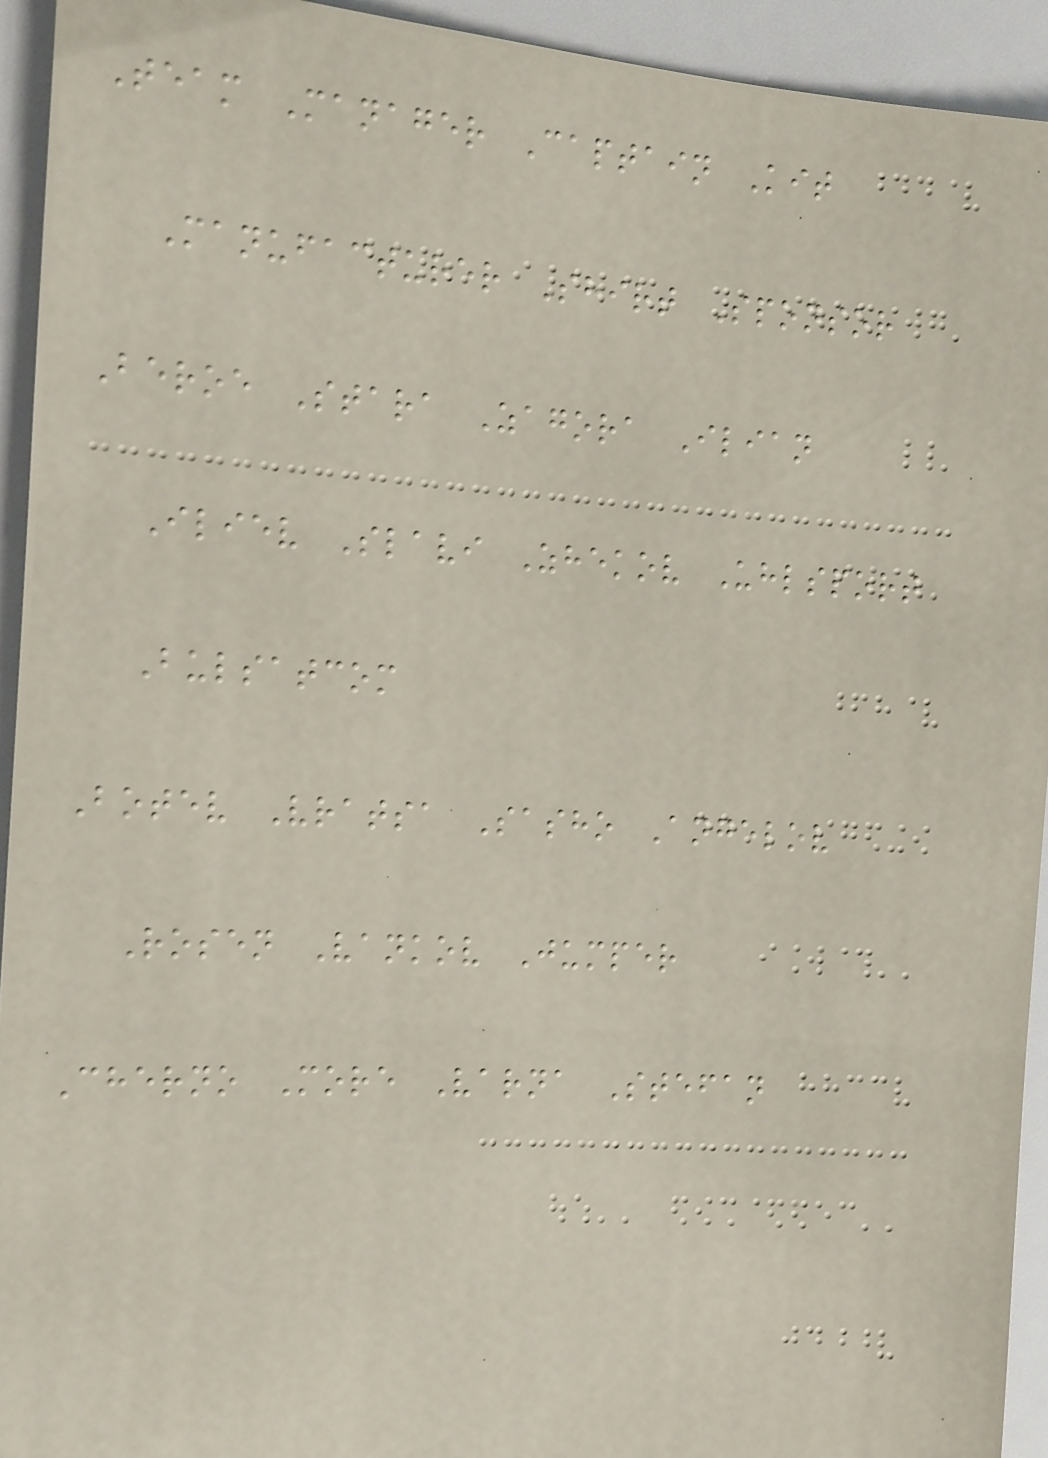Team Manager Captain Kit
Manufacturer Shirt Sponsor
Beroe Stara Zagora Ilian
Iliev Slavi Zhekov Uhlsport
Bulsatcom
Botev Vratsa Sasho Angelov
Rosen Vankov Jumper
Cherno More Varna Stefan
